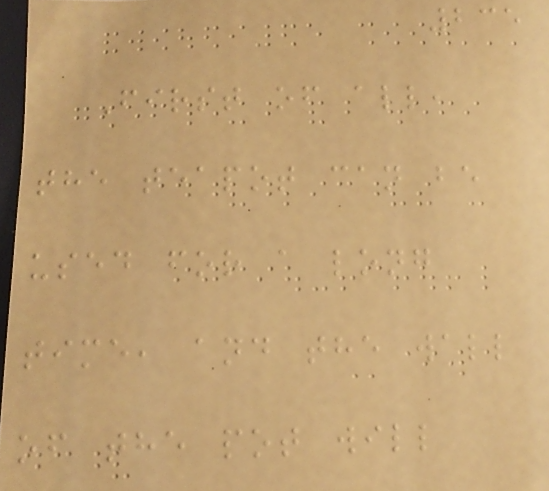235
First of all,
the teapot can be
used for a long
time, and the wall
of the pot will
